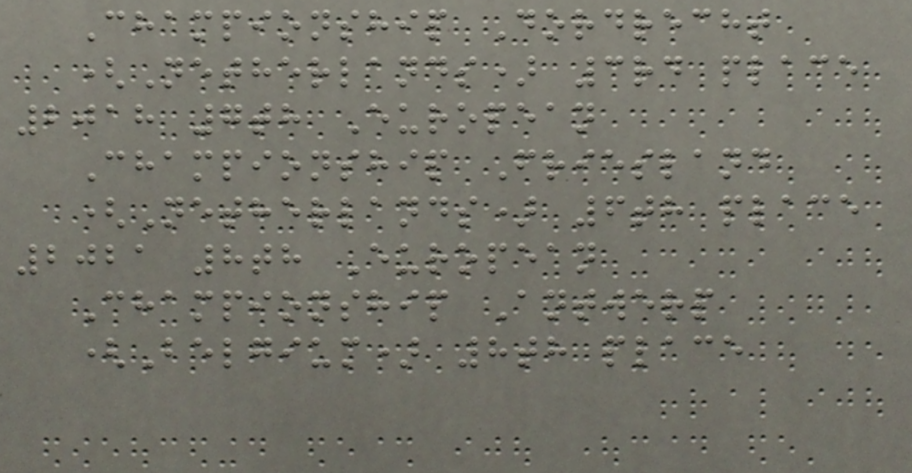Championship Dordrecht
(Netherlands) 3rd place
2018 7th European
Championship Friesland
(Netherlands) 6th place
2021 8th European
Championship Antwerp
(Belgium) 8th place
